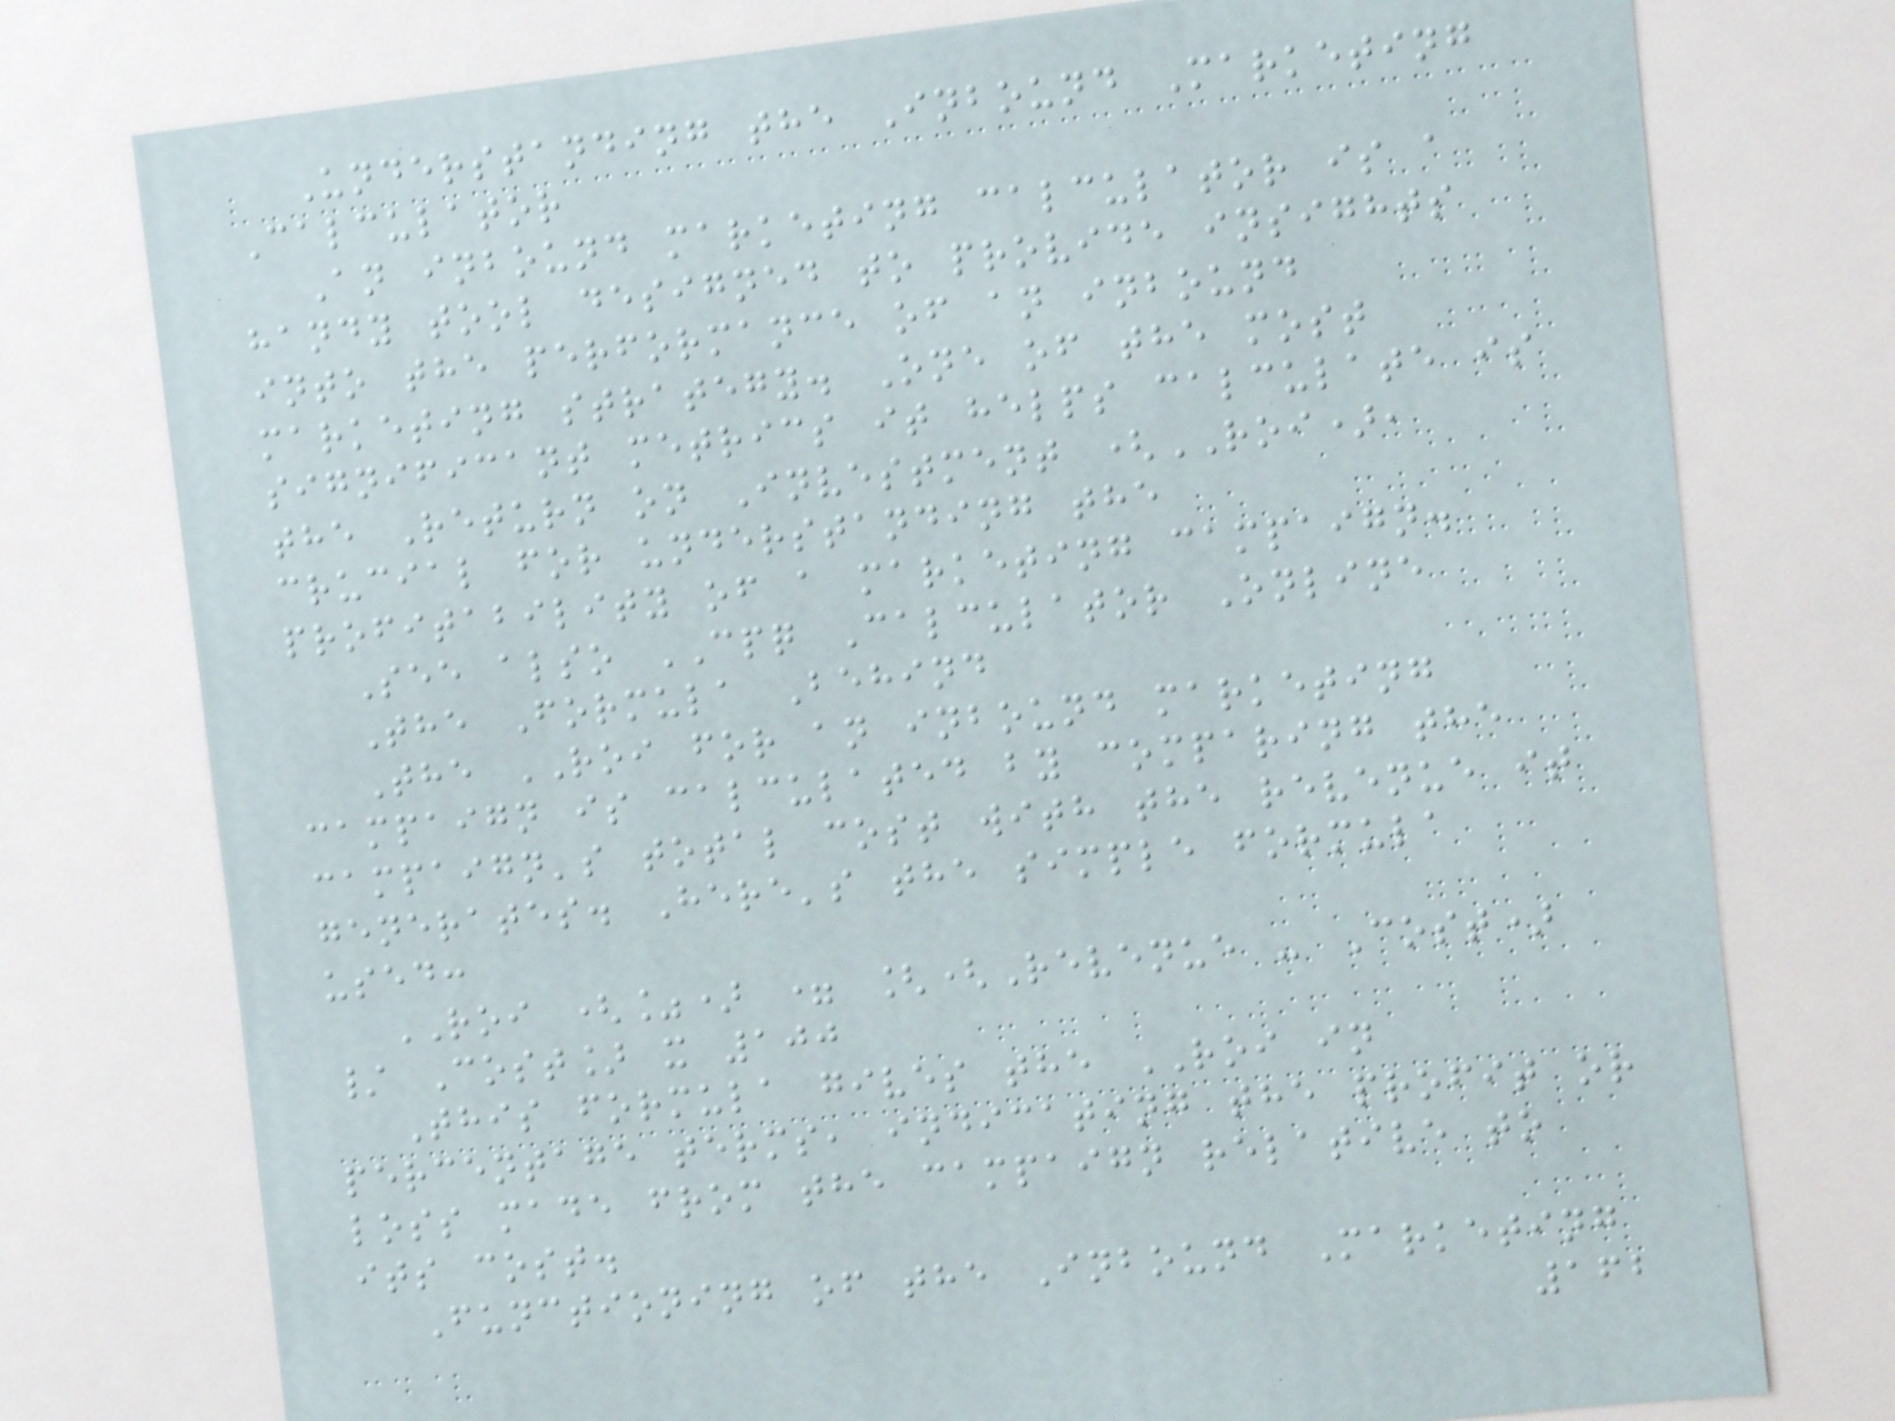Understanding the Inbound Marketing
Calculator
An inbound marketing calculator is a
handy tool designed to provide insights
into the performance of an inbound
marketing strategy. One of the most
significant metrics it helps calculate is
the Return on Investment (ROI),
crucial for understanding the
profitability of a marketing campaign.
See also CPQ Calculator Online
The Formula Behind
The ROI for an inbound marketing
campaign is calculated by comparing the
campaign's total cost with the revenue it
generates. Here's the simple formula
used:
ROI (%) = [(Revenue - Cost)
/ Cost] x 100
This formula gives the ROI in
percentage terms, indicating the profit or
loss made from the campaign relative to
its cost.
Functioning of the Inbound Marketing
162
